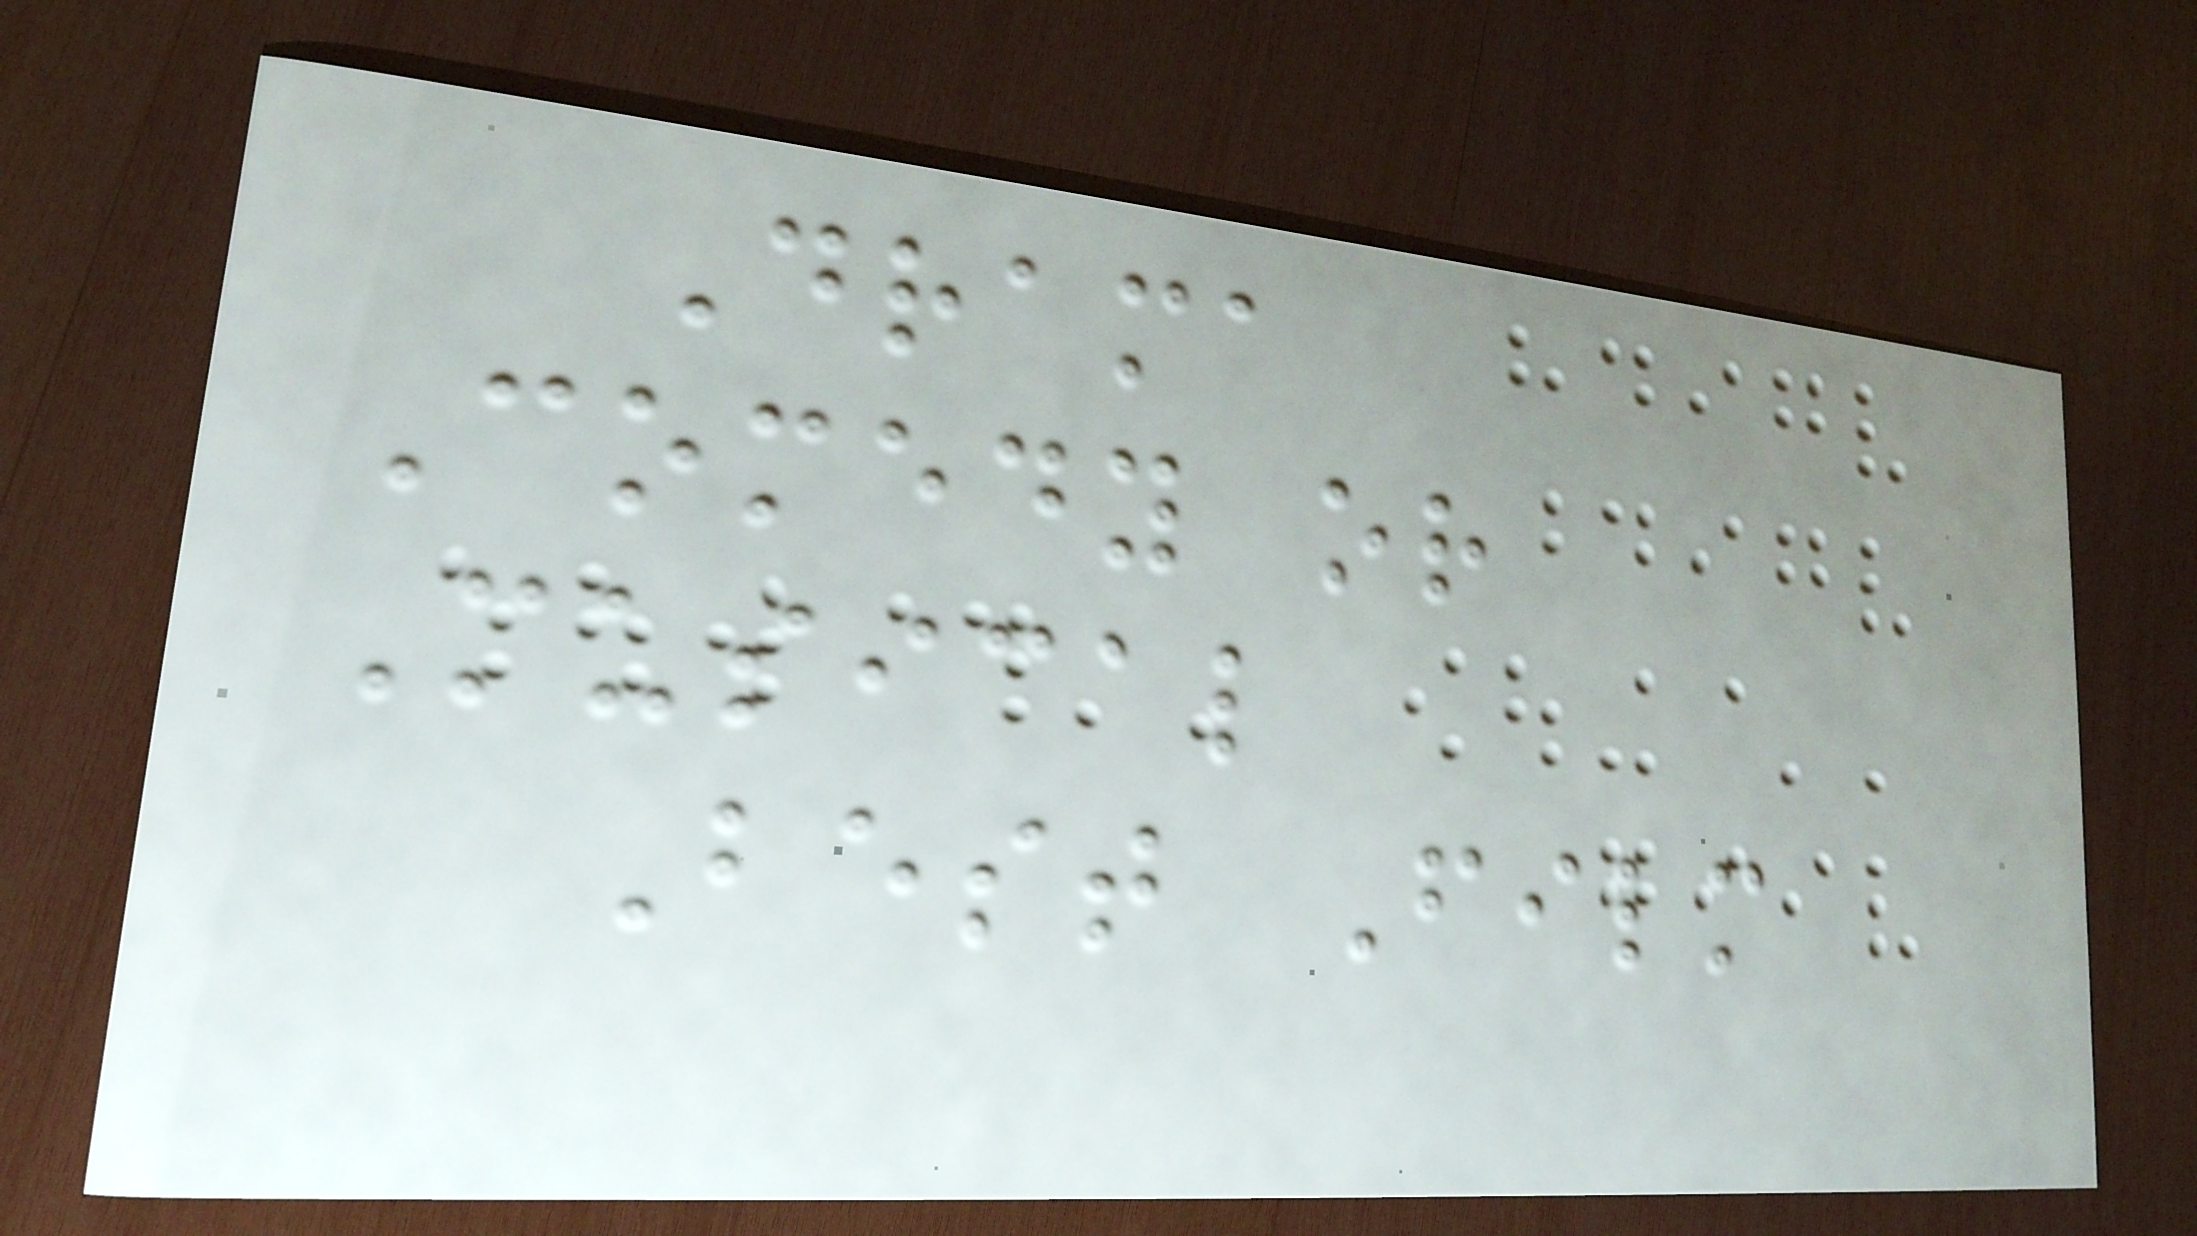Drama
Comedy or
Musical
Best Film
